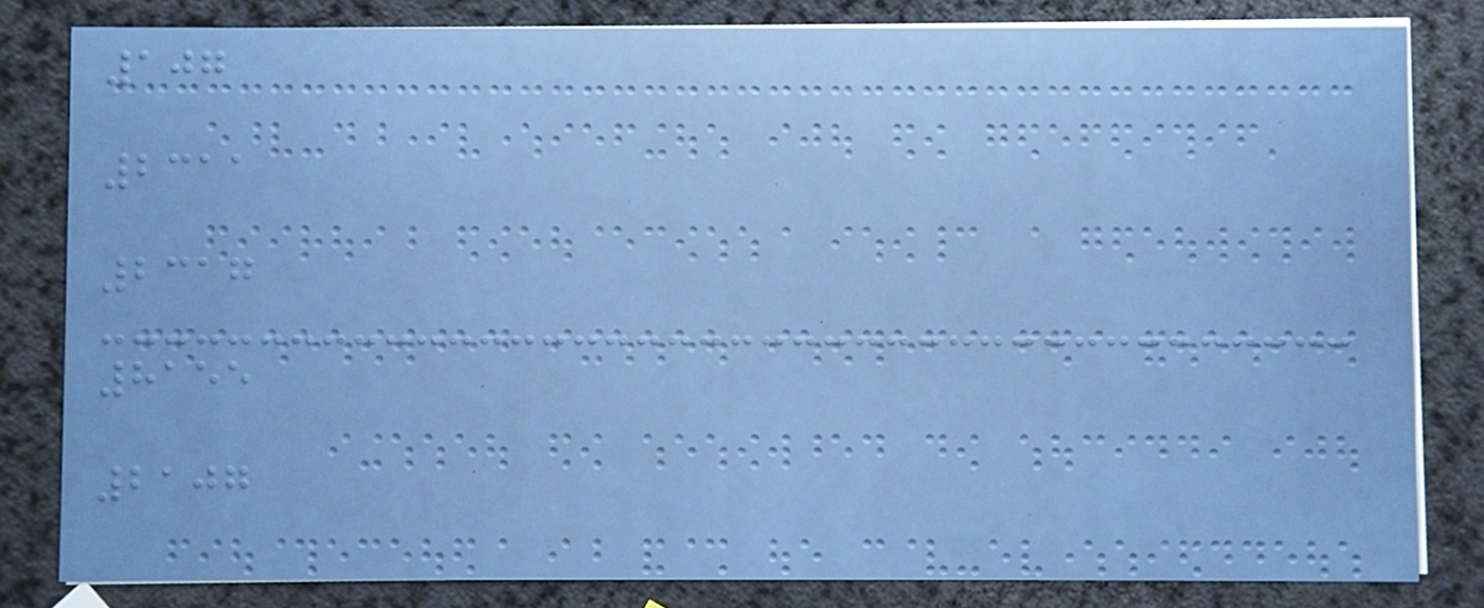107
2311
2317
8155
2107
